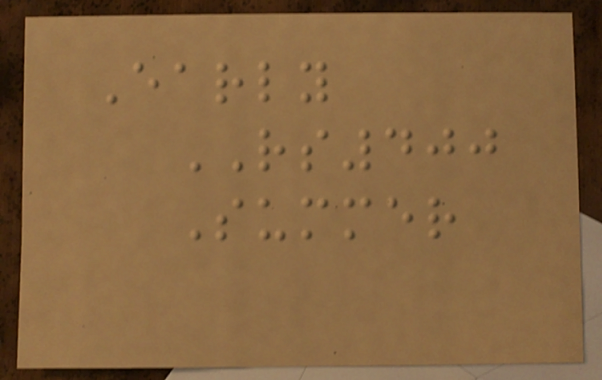Early
RS400
Summer
